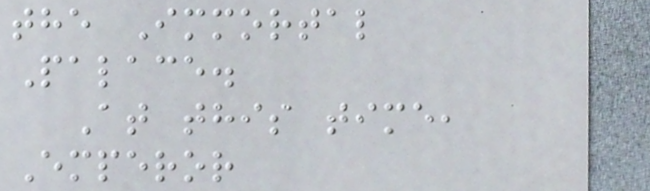the Immortal
Palace.
At this time,
Emperor
